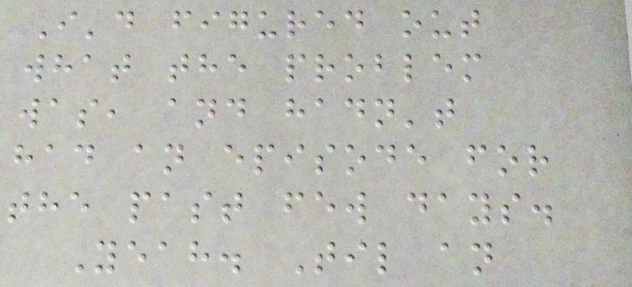I'd figured out
what the problem
was, and hadn't
had an episode for
the past few days.
Yeah. Til an
